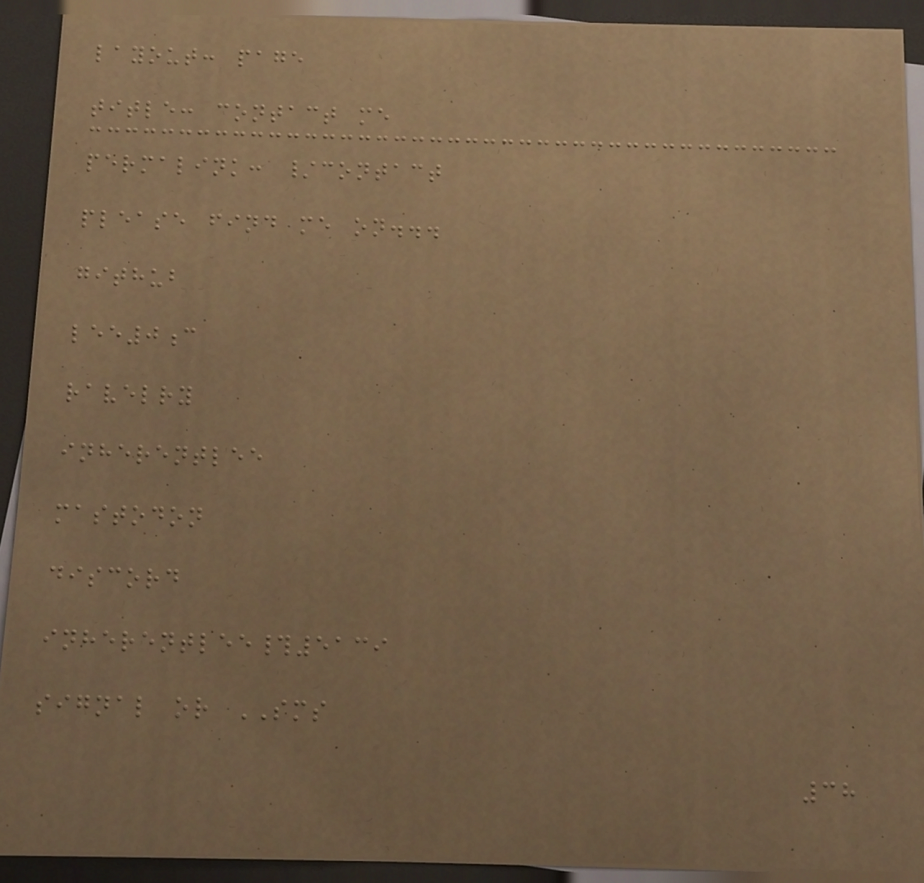layout: page
title: contact me
permalink: /contact
please find me on...
github
lee0c
ravelry
inherentlee
mastodon
discord
inherentlee#5139
signal or SMS
38
